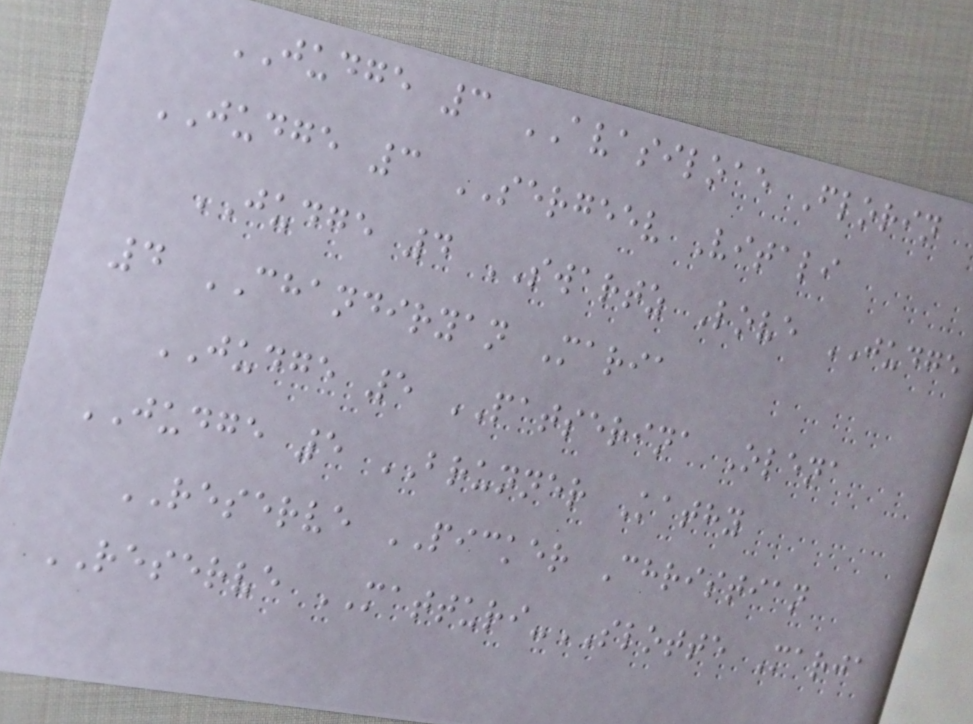JUDGE 3 AVASILOAE Florin
JUDGE 3 SERGEEV Vitali
JUDGE 4 SWARTZ Love JUDGE
4 CHANDIRYAN Maria
JUDGE 5 PATSERINA Olena
JUDGE 5 BRUNNER Kathy
RESERVE PICKER Christian
RESERVE MATTURI-SLOTTE Marja
